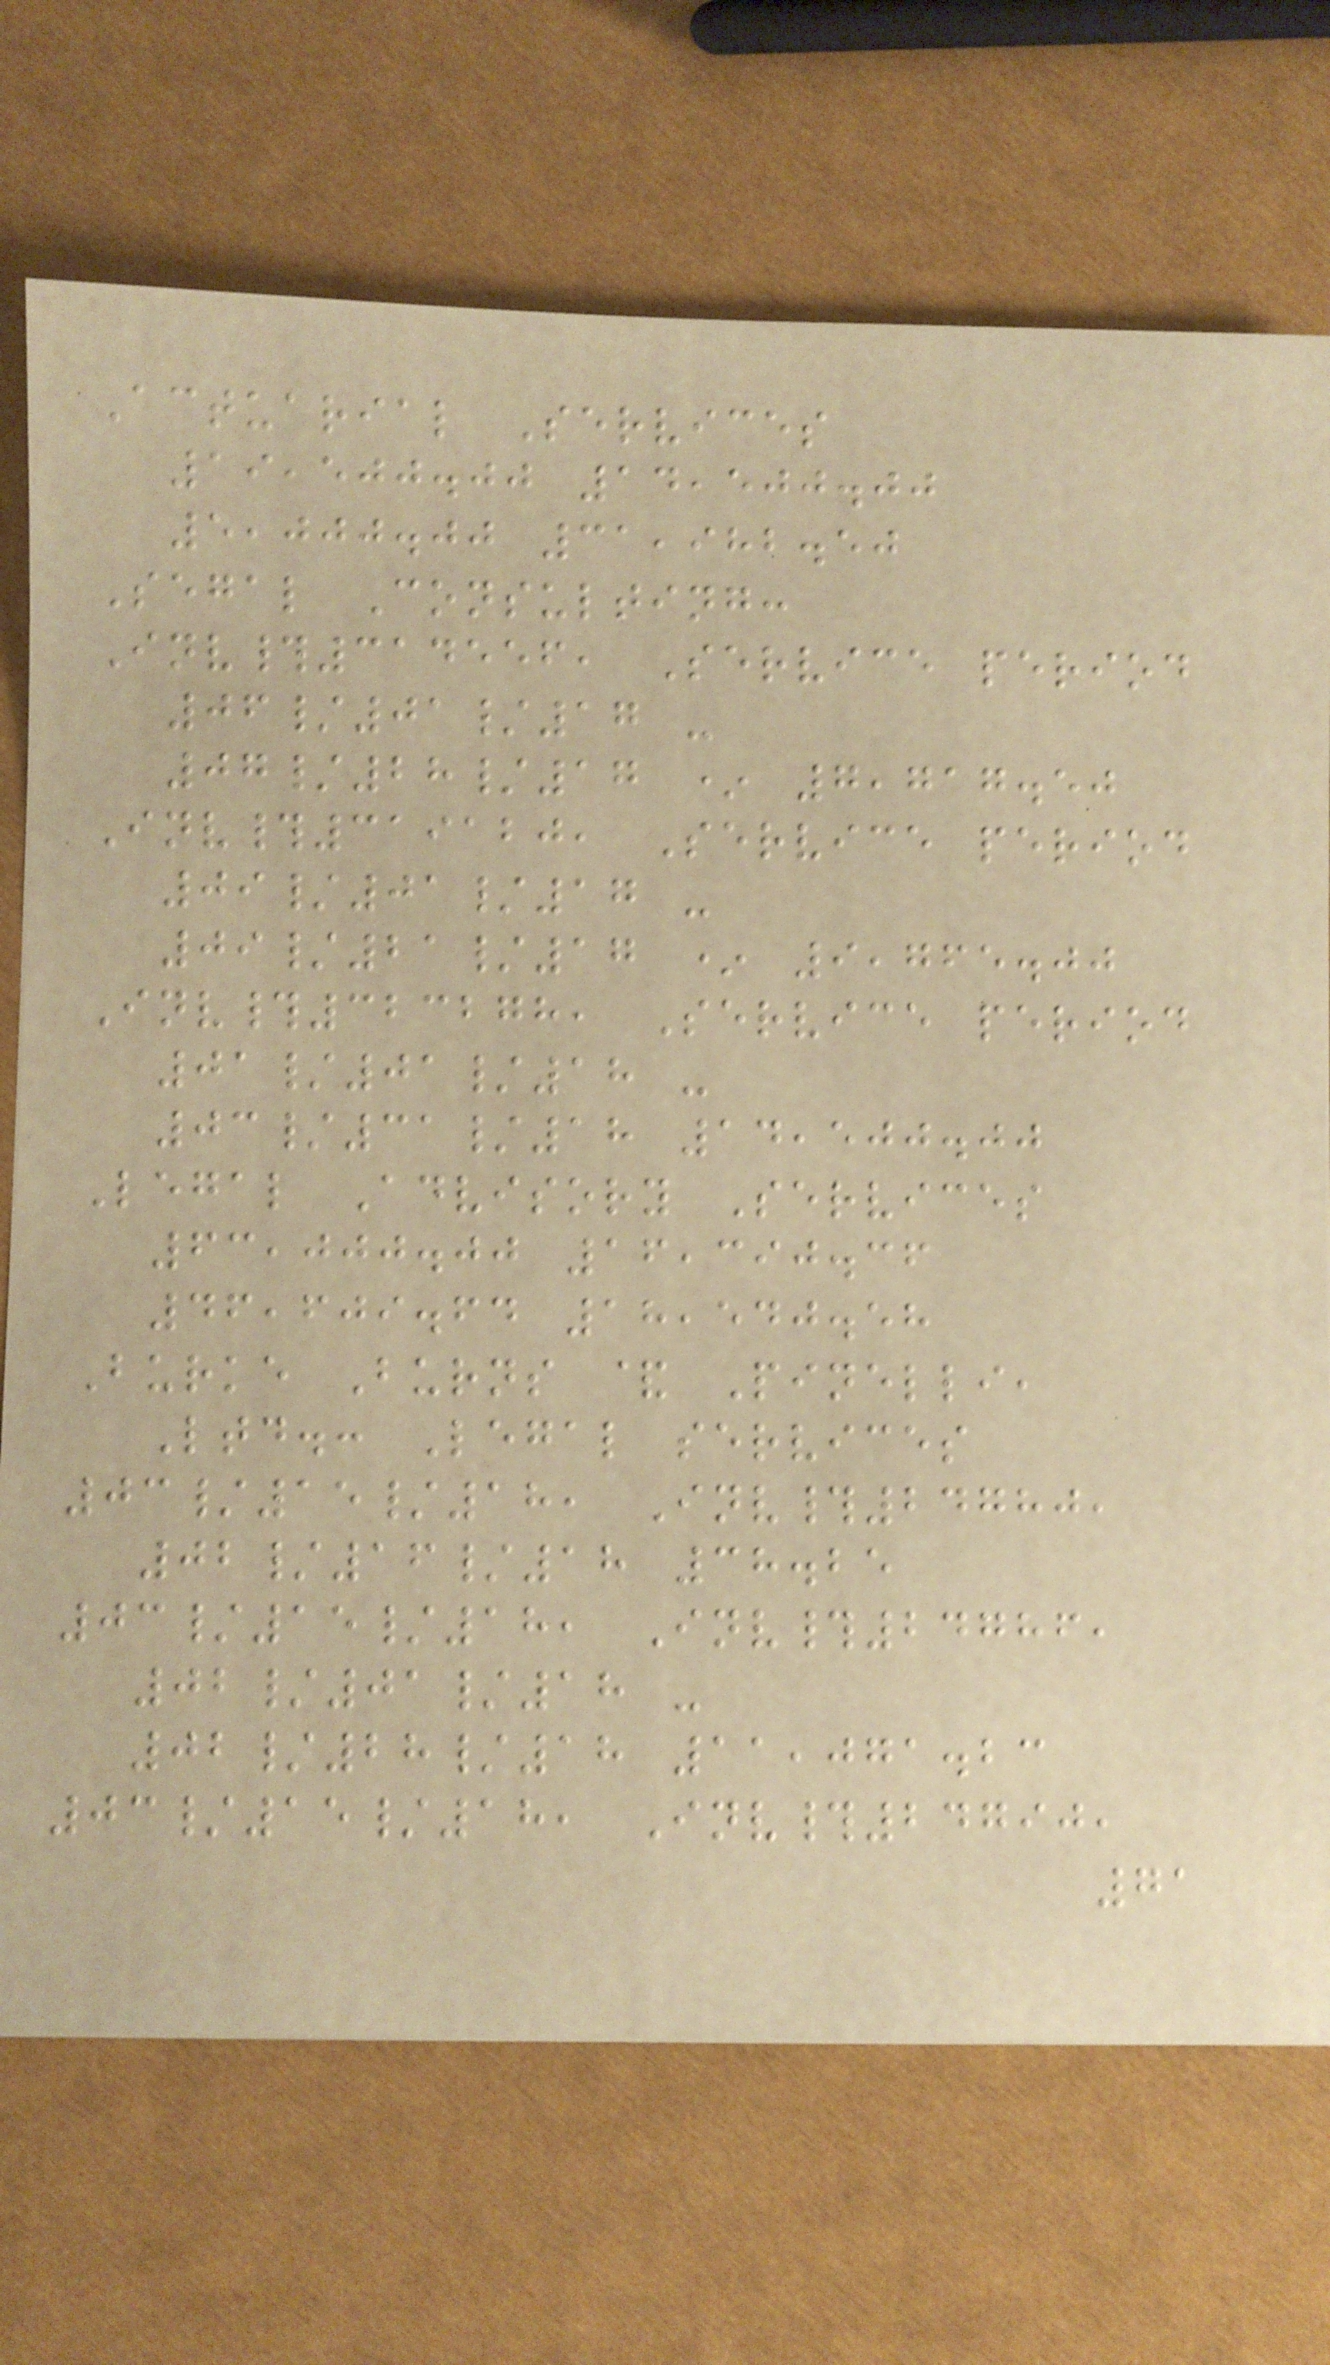Actuarial Services
19,500.00 14,500.00
5,000.00 31,982.50
Segal Consulting:
Inv#314556, Service period
06/01/17 -
07/28/17 * 7,717.50
Inv#319120, Service period
09/01/17 -
09/21/17 * 9,765.00
Inv#323278, Service period
01/01/18 -
03/31/18 14,500.00
Legal Advisory Services
63,000.00 16,390.36
46,609.64 18,540.58
Burke Burns & Pinelli,
Ltd.: Legal services
03/15/18, Inv#24780,
02/16/18 38.25
03/15/18, Inv#24786,
02/01/18 -
02/28/18 11,071.23
03/15/18, Inv#24790,
71
